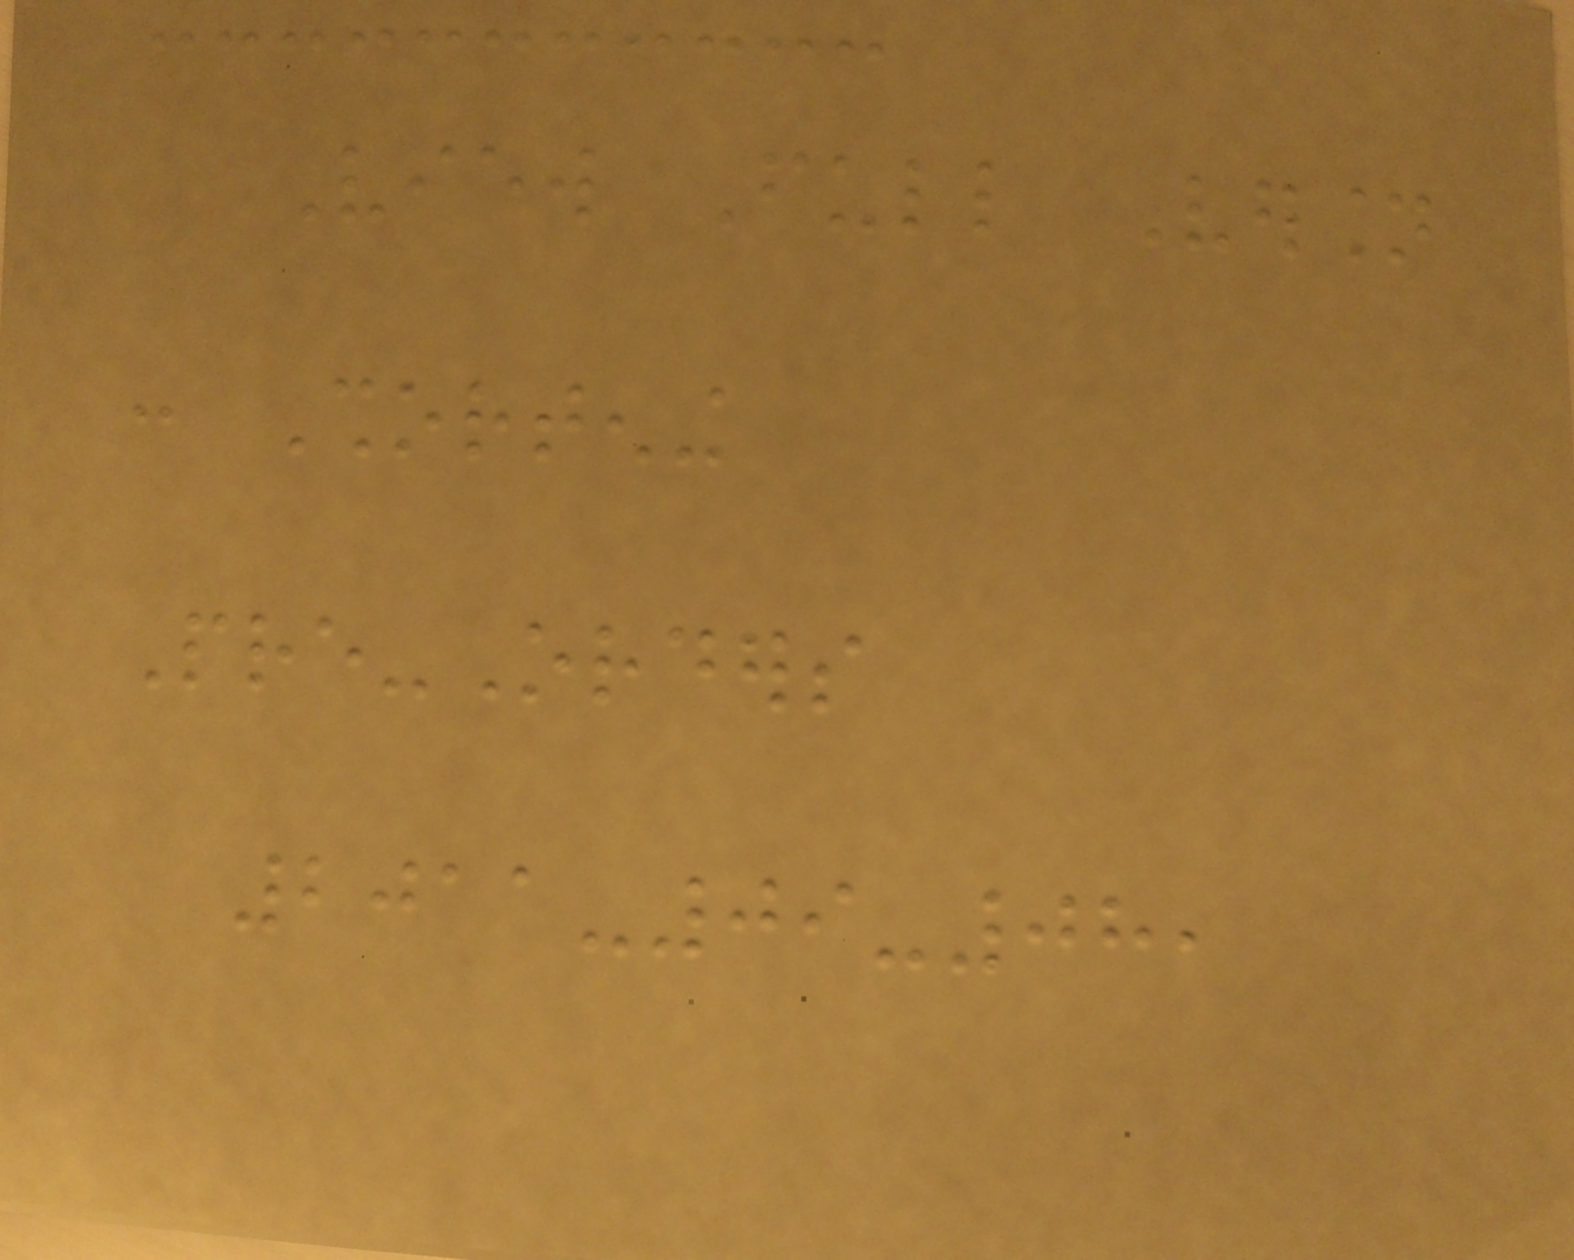View Full Version
: Shortening
Pre-Orders
2011-09-08,
